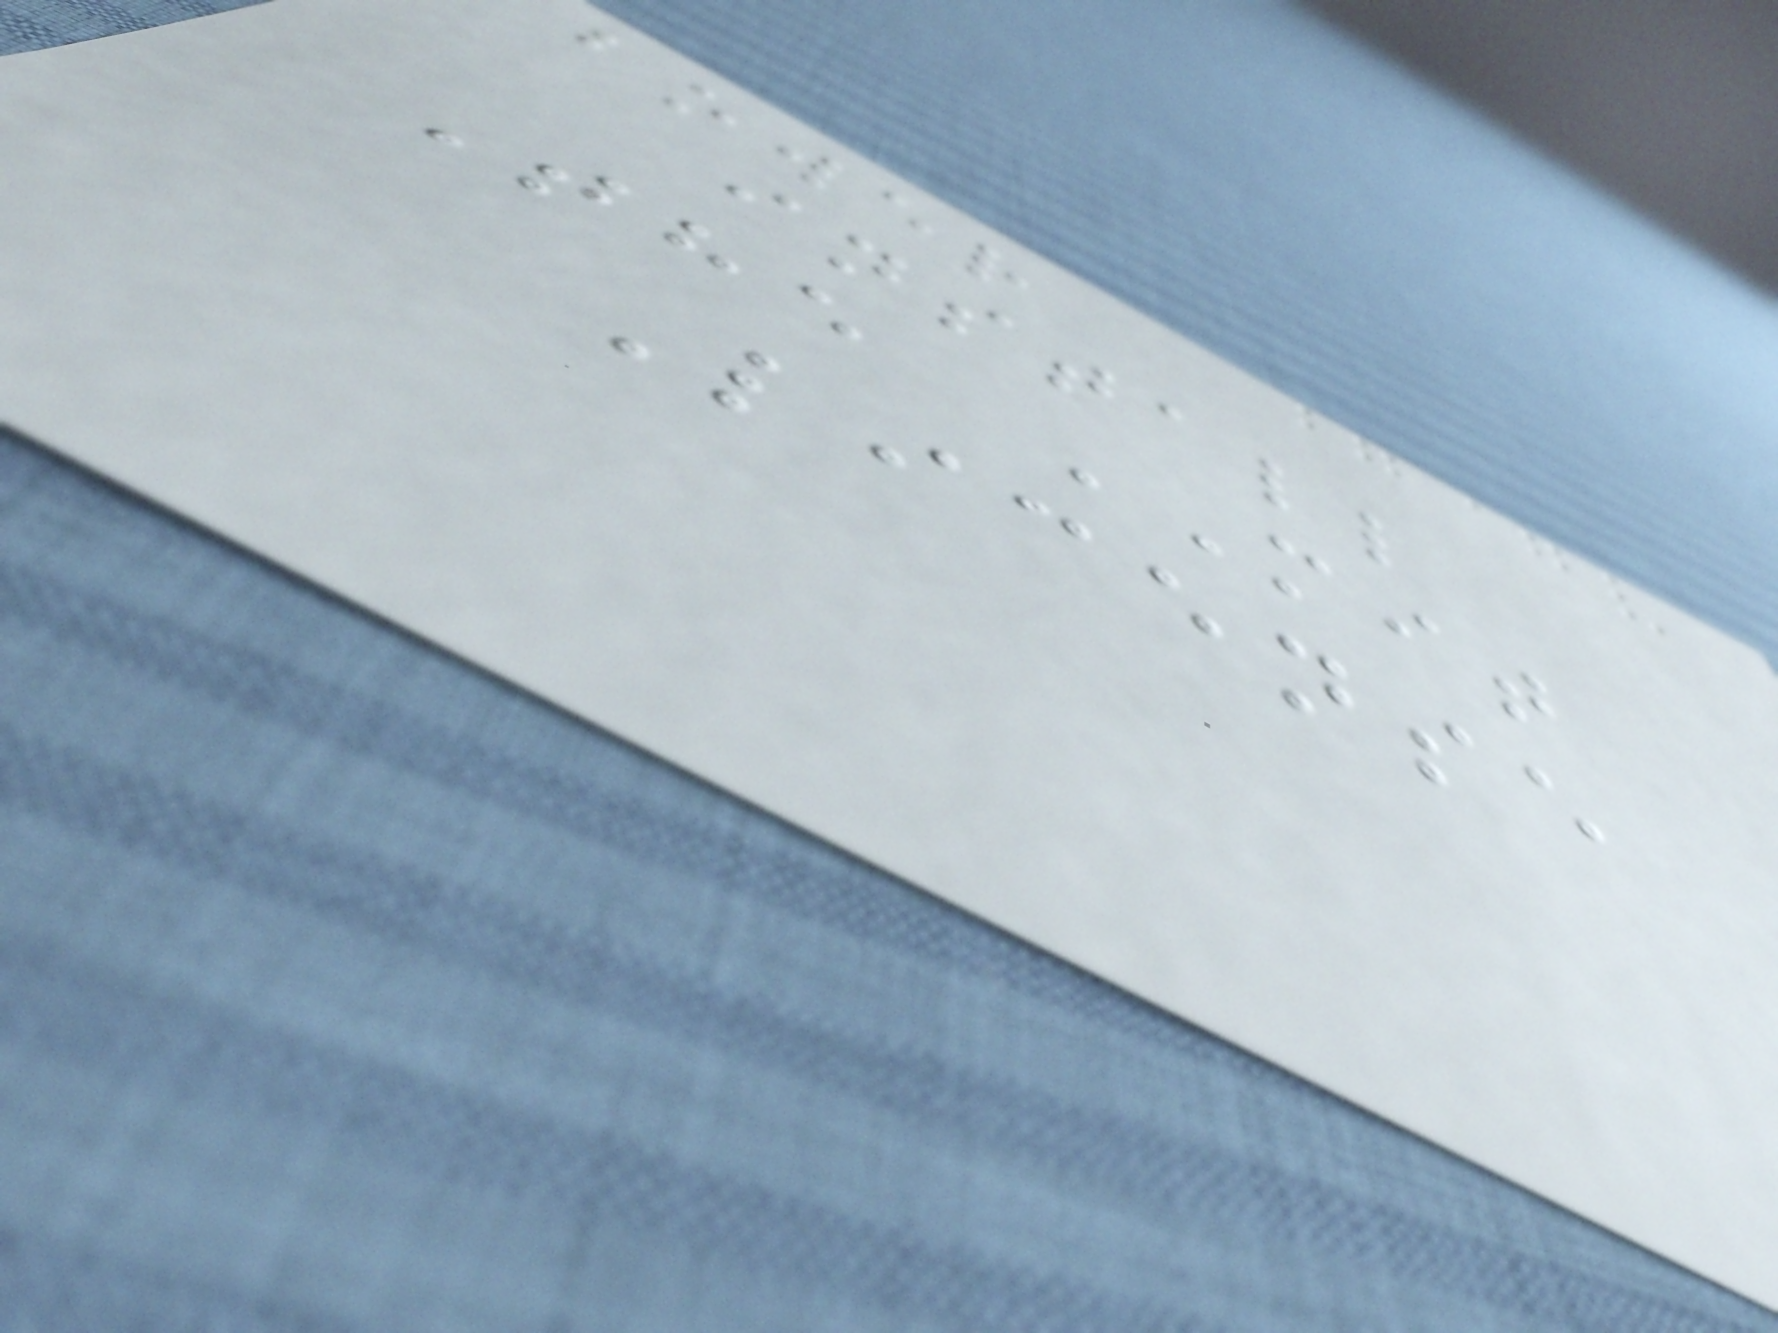bower
install
The MIT
License
